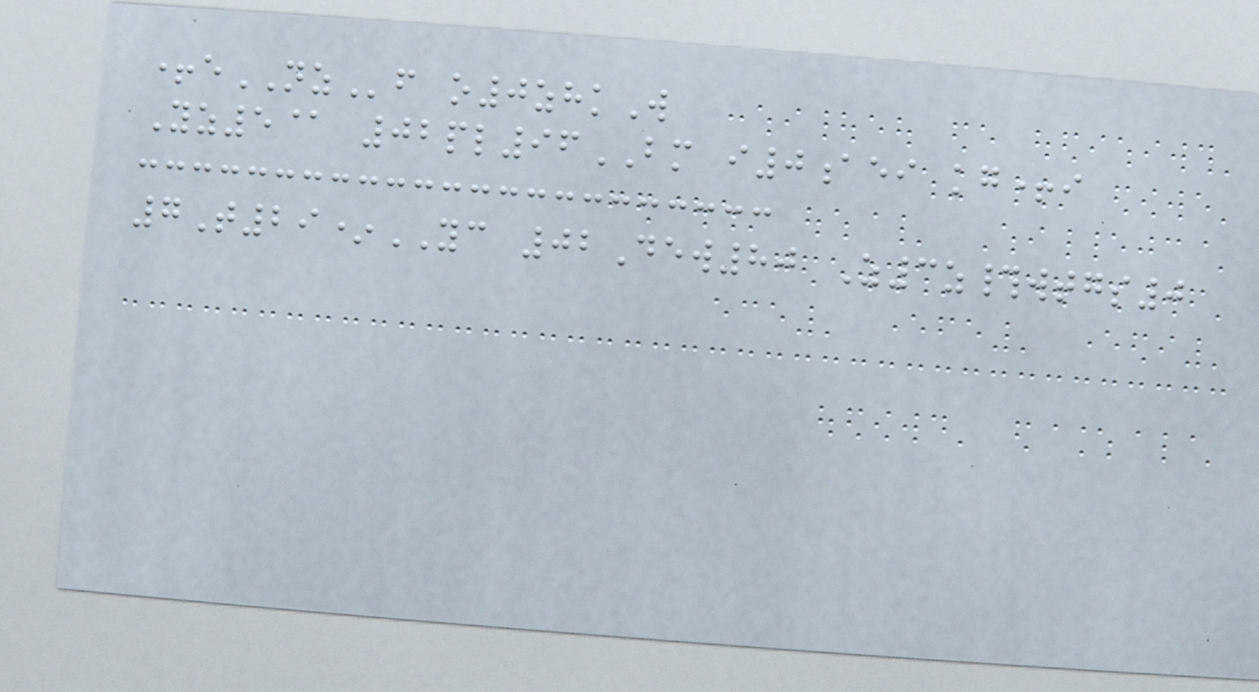+eNZf o0zhkW
Yz5@ 02pl96BM i0aei kg+i
7T29*YC 02Dew80 Z3z#wtgs0
